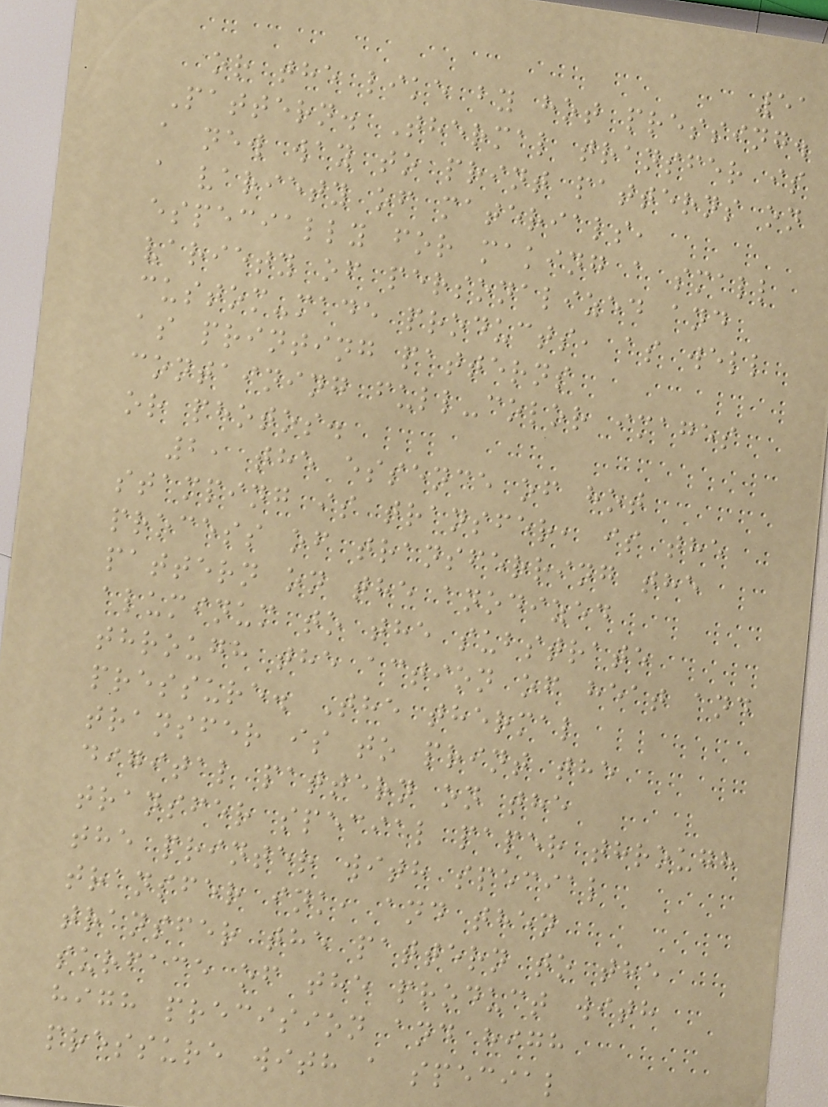51
or the like by hot pressing.
Pattern. Thermal transfer is
a new way to print patterns on
a variety of materials,
especially for making a small
variety of personalized and
custom-made products, as well
as printing patterns
containing full-color images
or photos.
2, the essence of hot
stamping is transfer, is the
process of transferring the
pattern on the anodized
aluminum to the substrate
through the action of heat and
pressure. The thermal
transfer is to print the
digital pattern on the
transfer special paper through
the printer with special
transfer ink, and then
transfer the pattern to the
surface of the product with
high precision and high
pressure with a special
